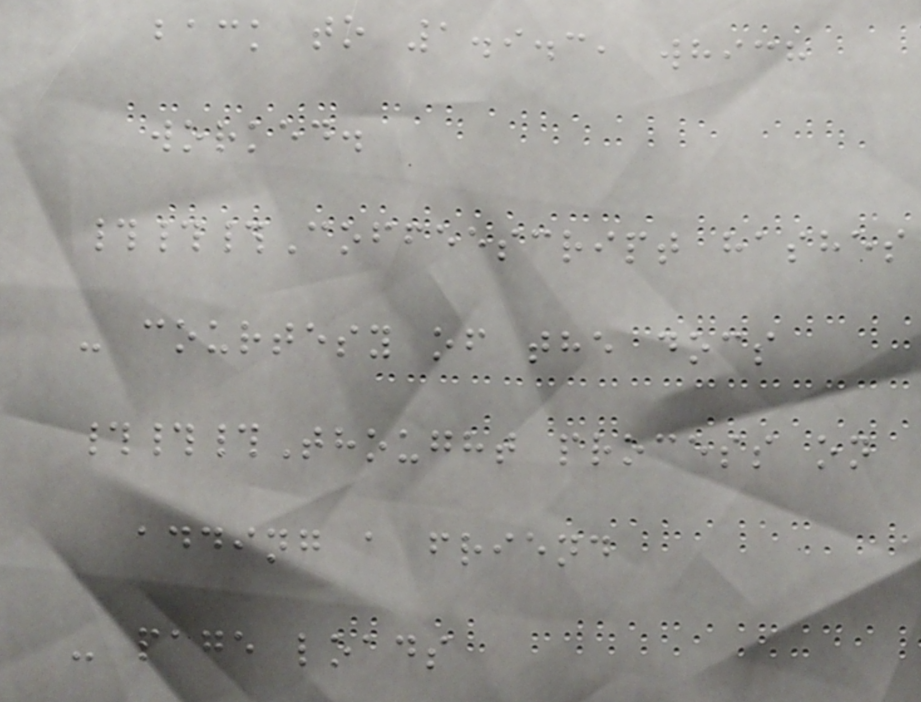back to 1.9.3, which
worked.
###Coffeescript hashes
- courtesy of the docs
###Thought process on
adding a friend
- page loads
